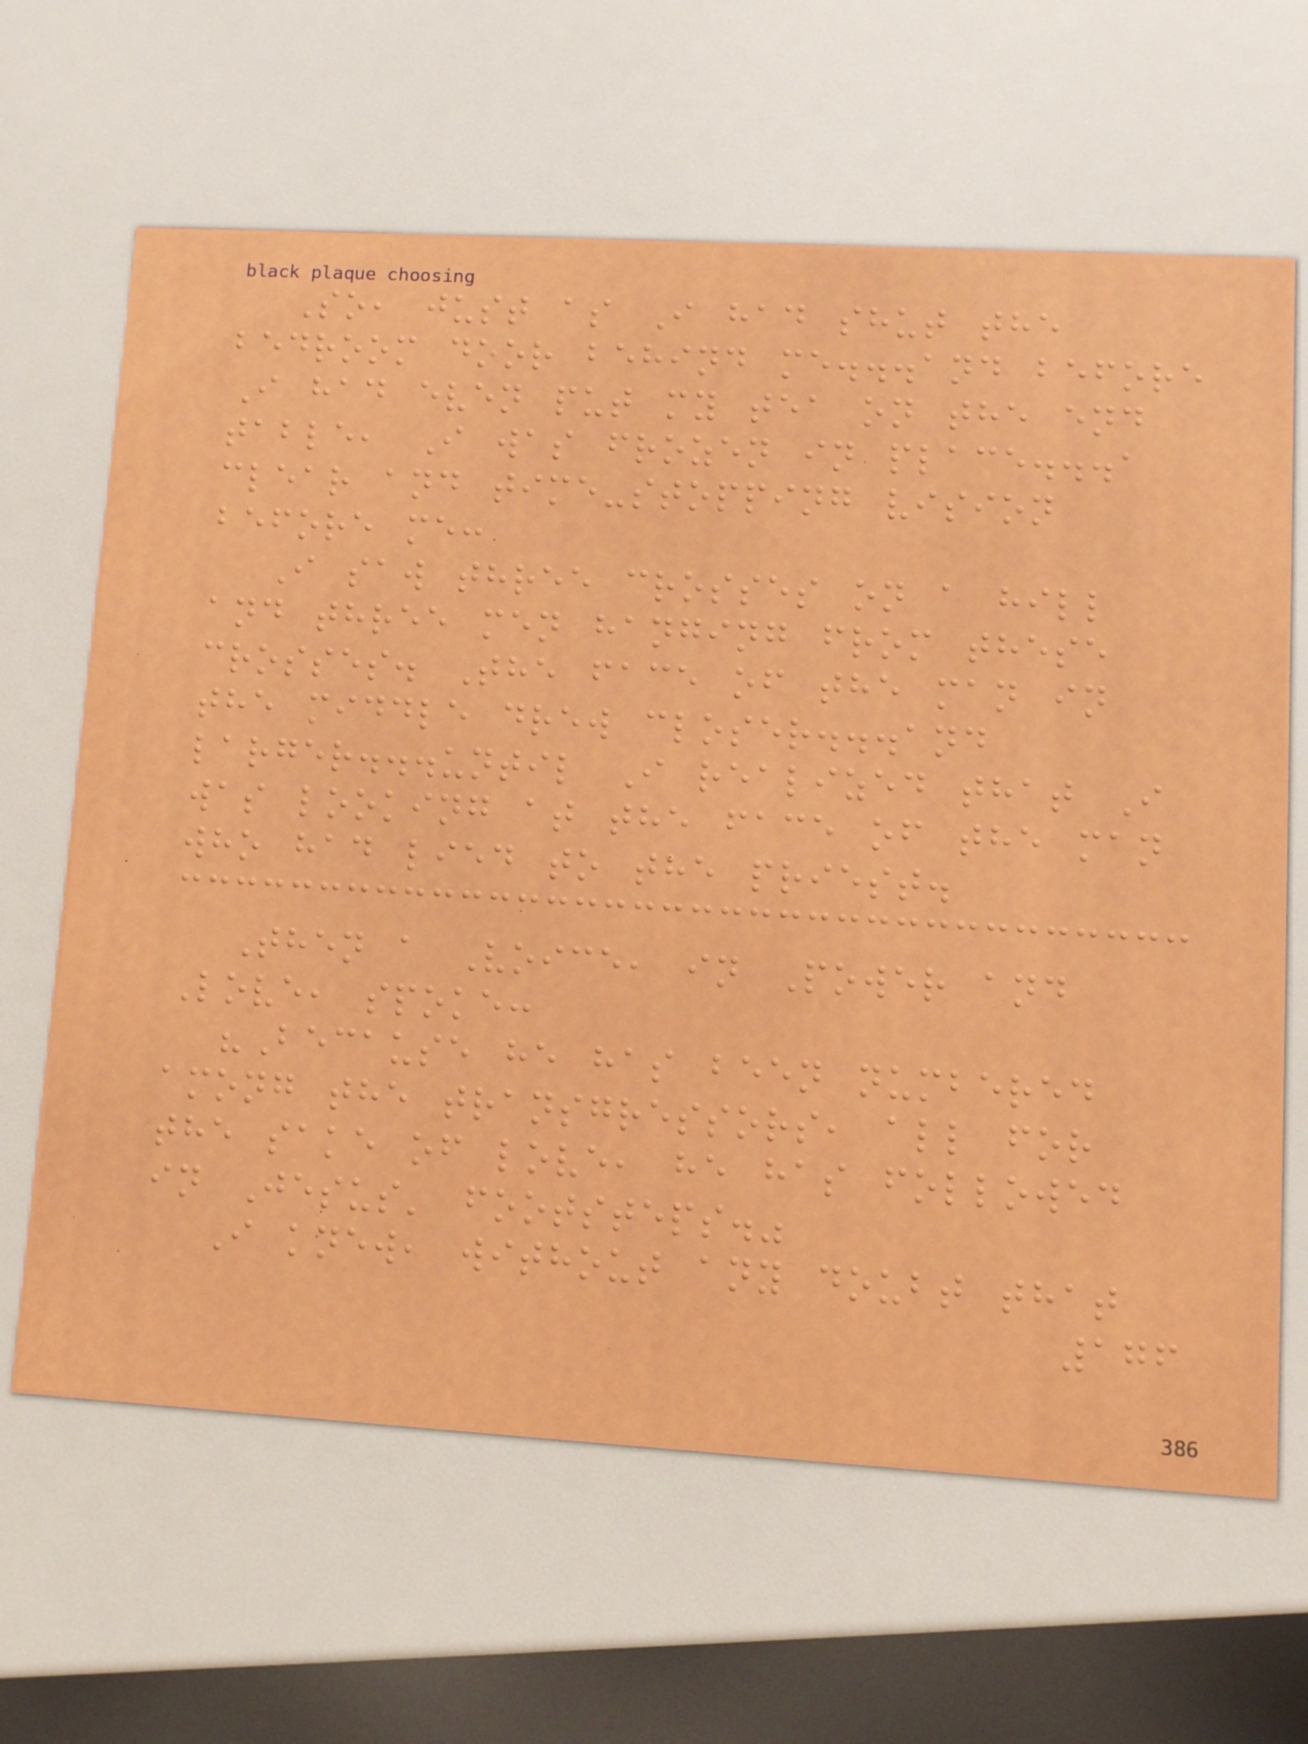So, just as I had shut the
bedroom door behind me...and before
I had even put my tea on the end
table, I was frozen in place...a
clear and time-stopping vision
before me:
I saw three crosses on a hill
and three men hanging from these
crosses. The face of the man in
the middle drew closer...and
larger...until I realized that I
was looking at the face of the man
who had lied to the priest.
Then a Voice, in Power and
Love, spoke:
"Because he has been numbered
among the transgressors, all for
the sake of love, he has followed
in Jesus' footsteps."
I knew, without any doubt that
176
